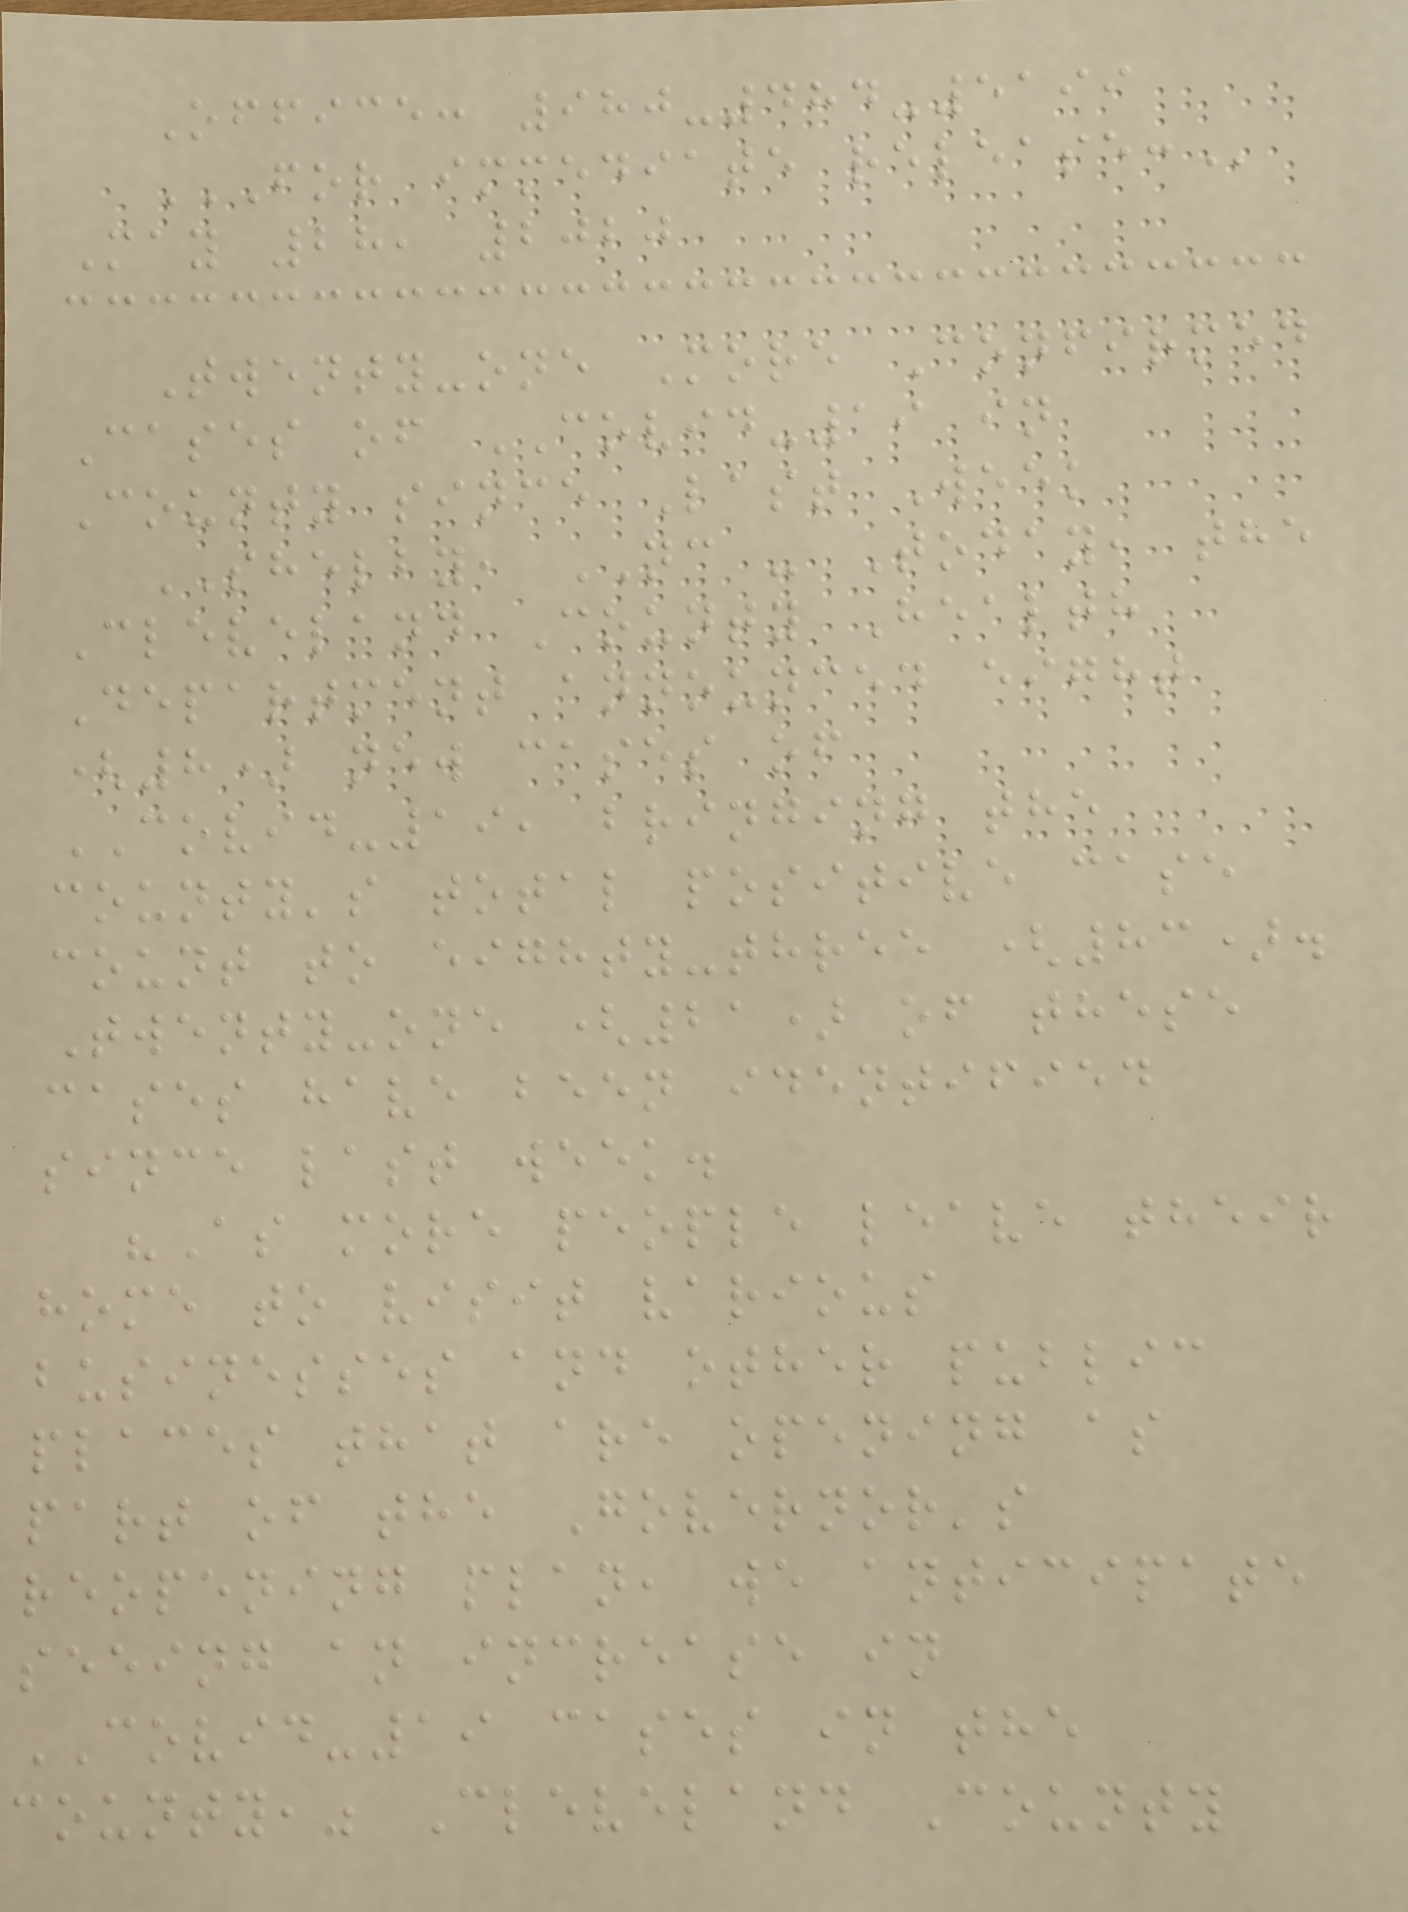Office: 980-484-5199
FOR IMMEDIATE RELEASE:
May 28, 2020
Twenty-one More Confirmed
Cases of COVID-19 in
County since Last Week
SHELBY, NC - Today, the
Cleveland County Health
Department announced eight
(8) new cases of
COVID-19, bringing the
county's total positive case
count to eighty-three (83).
Twenty-one (21) of these
cases have been identified
since last week.
"As more people leave their
home to visit various
businesses and other public
places that are opening as
part of the Governor's
reopening plan, we anticipate
seeing an increase in
COVID-19 cases in the
county," Cleveland County
